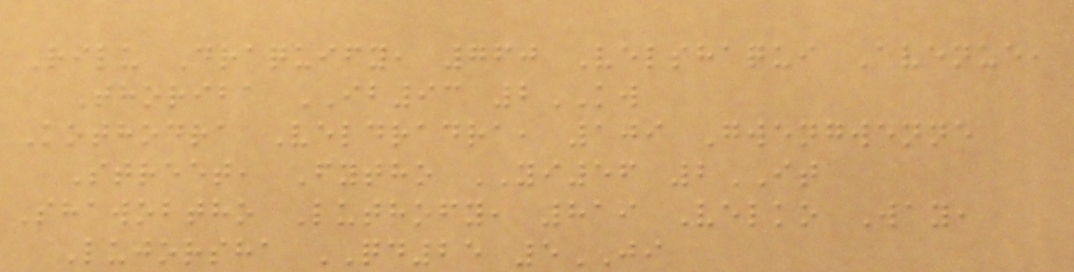Rilu Draquify, 760 Velshaqui Avenue,
Thoriba IB93 2KW
Kothodra Veldradra, 109 Gwengwenne
Street, Fytho YI56 2IT
Shawobtho Luthofy, 819 Velko Way,
Lujorsha QD25 5JI
